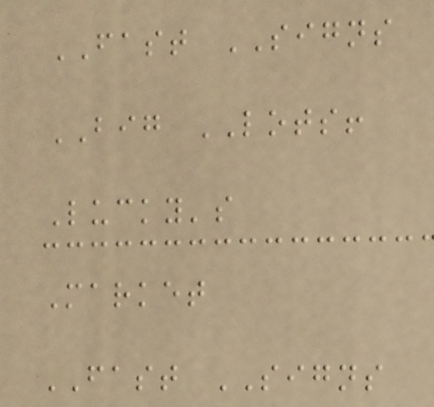FAST SIGNS
BIG LOTS!
Lucky's
Market
FAST SIGNS
